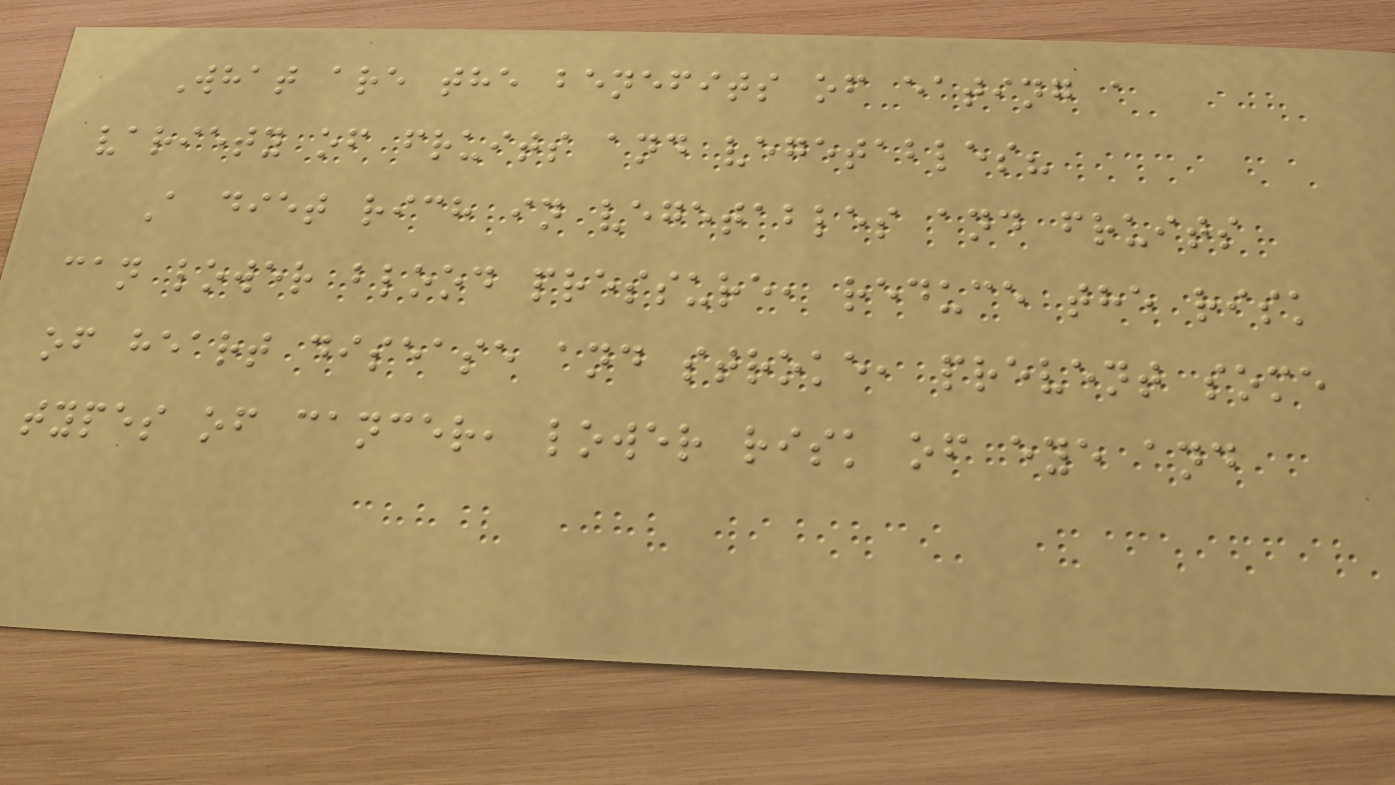What are the benefits of eating a
variety of fruits and vegetables?
A diet rich in vegetables and fruits
can lower blood pressure, reduce the risk
of heart disease and stroke, prevent some
types of cancer, lower risk of eye and
